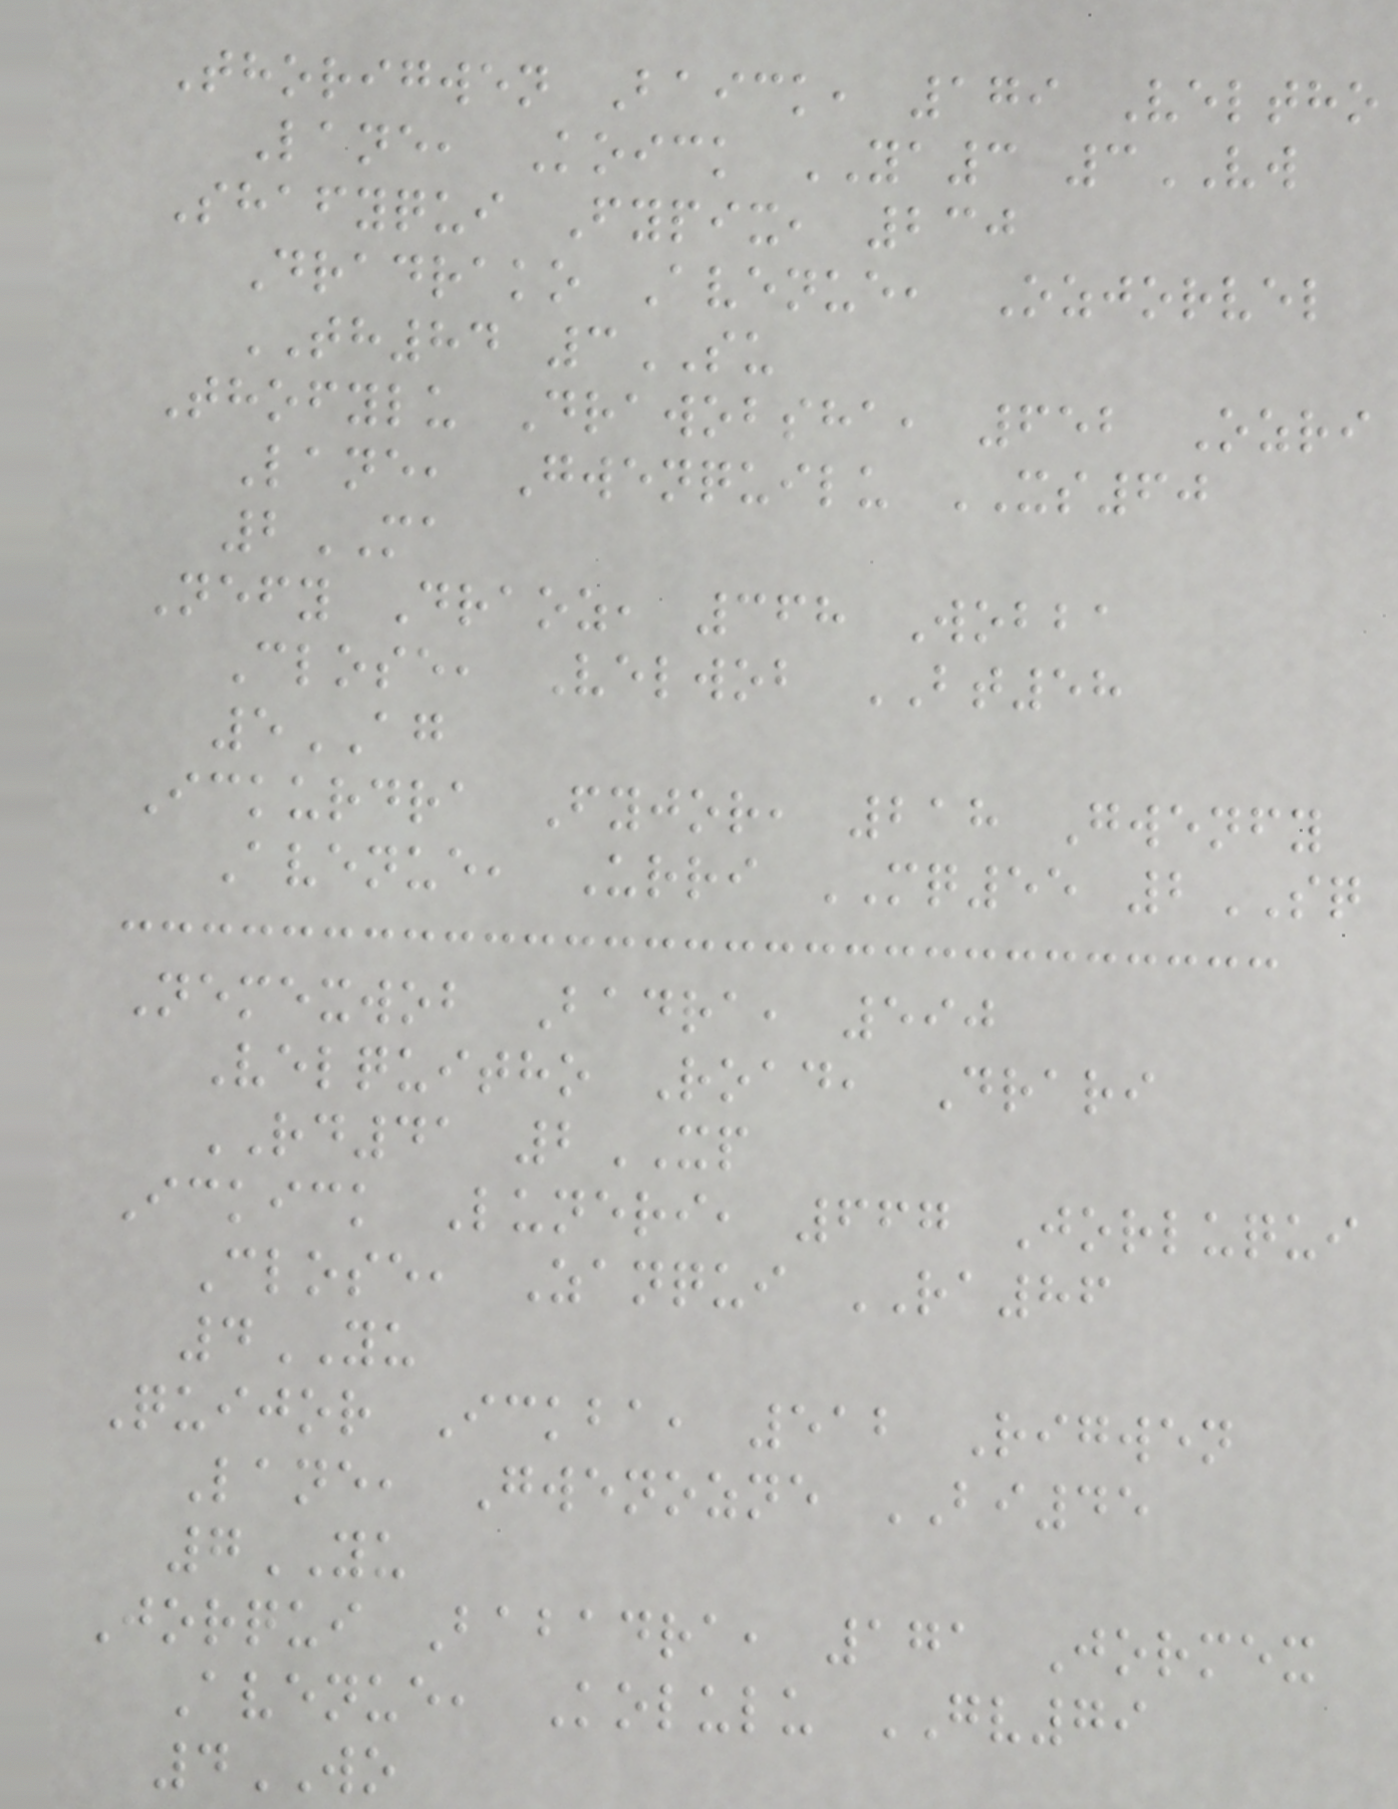Thorigwen Baick, 179 Veltho
Lane, Koick YA3 3VW
Shafyqui Fypix, 230
Dradrako Avenue, Ozjorvel
TH84 3SU
Thofylu Drawobsha, 652 Ozri
Lane, Gwenquilu XS60
2MA
Nefy Draoz, 368 Wobba
Close, Velwob BT58
5AG
Ickurdra Fyjor, 218 Gwenfy
Avenue, Urri MQ55 2SQ
Nemexwob Badra, 590
Velquitho Road, Drari
RD41 2XP
Ickick Luneri, 667 Jorluqui
Close, Zanqui RA86
4YU
Quijor Ickba, 512 Rigwen
Lane, Gwenozne BI45
7YU
Jorqui Babadra, 171 Jormex
Avenue, Kolulu GV79
4WO
